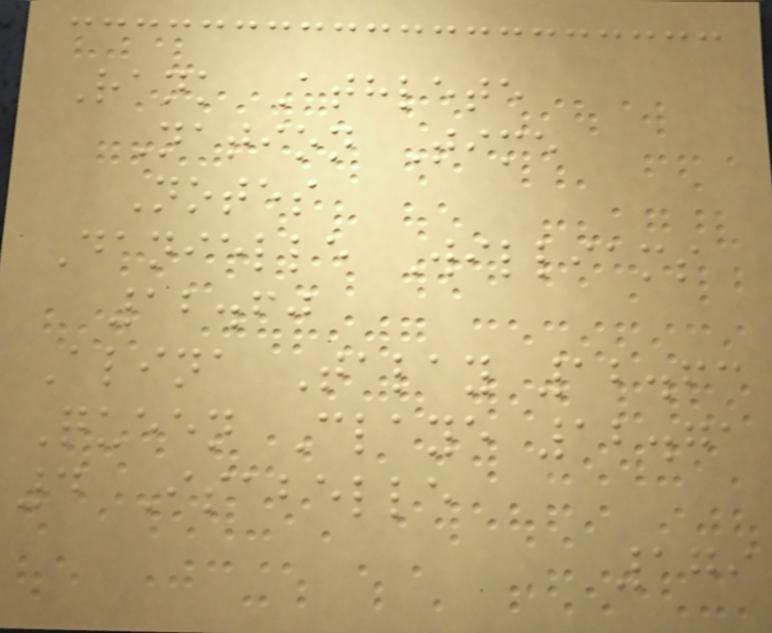Rank Athlete
Nation Time
Notes
Danielle Williams
12.60
Alina Talay 12.63
Queen Claye 12.71
4 Isabelle
179
